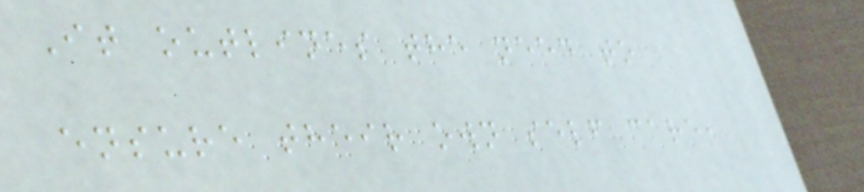It outlines the need to
ensure their own self care,
